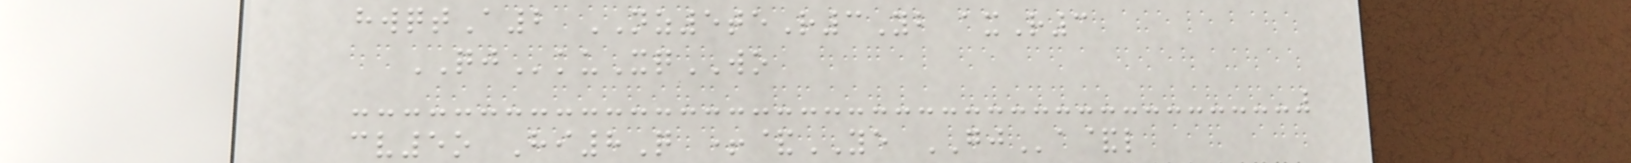hwqtA2 NZ5teR3Yb axR3
QJkuXqWO
cv5o Hi8Q +&YE GJa&l
